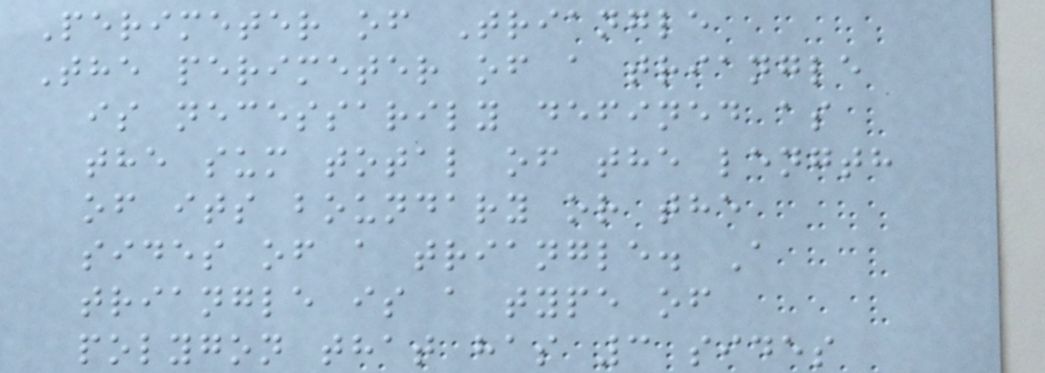Perimeter of Triangle
The perimeter of a triangle
is necessarily defined as
the sum total of the length
of its boundary or the
sides of a triangle. A
triangle is a type of
polygon that has 3 sides
